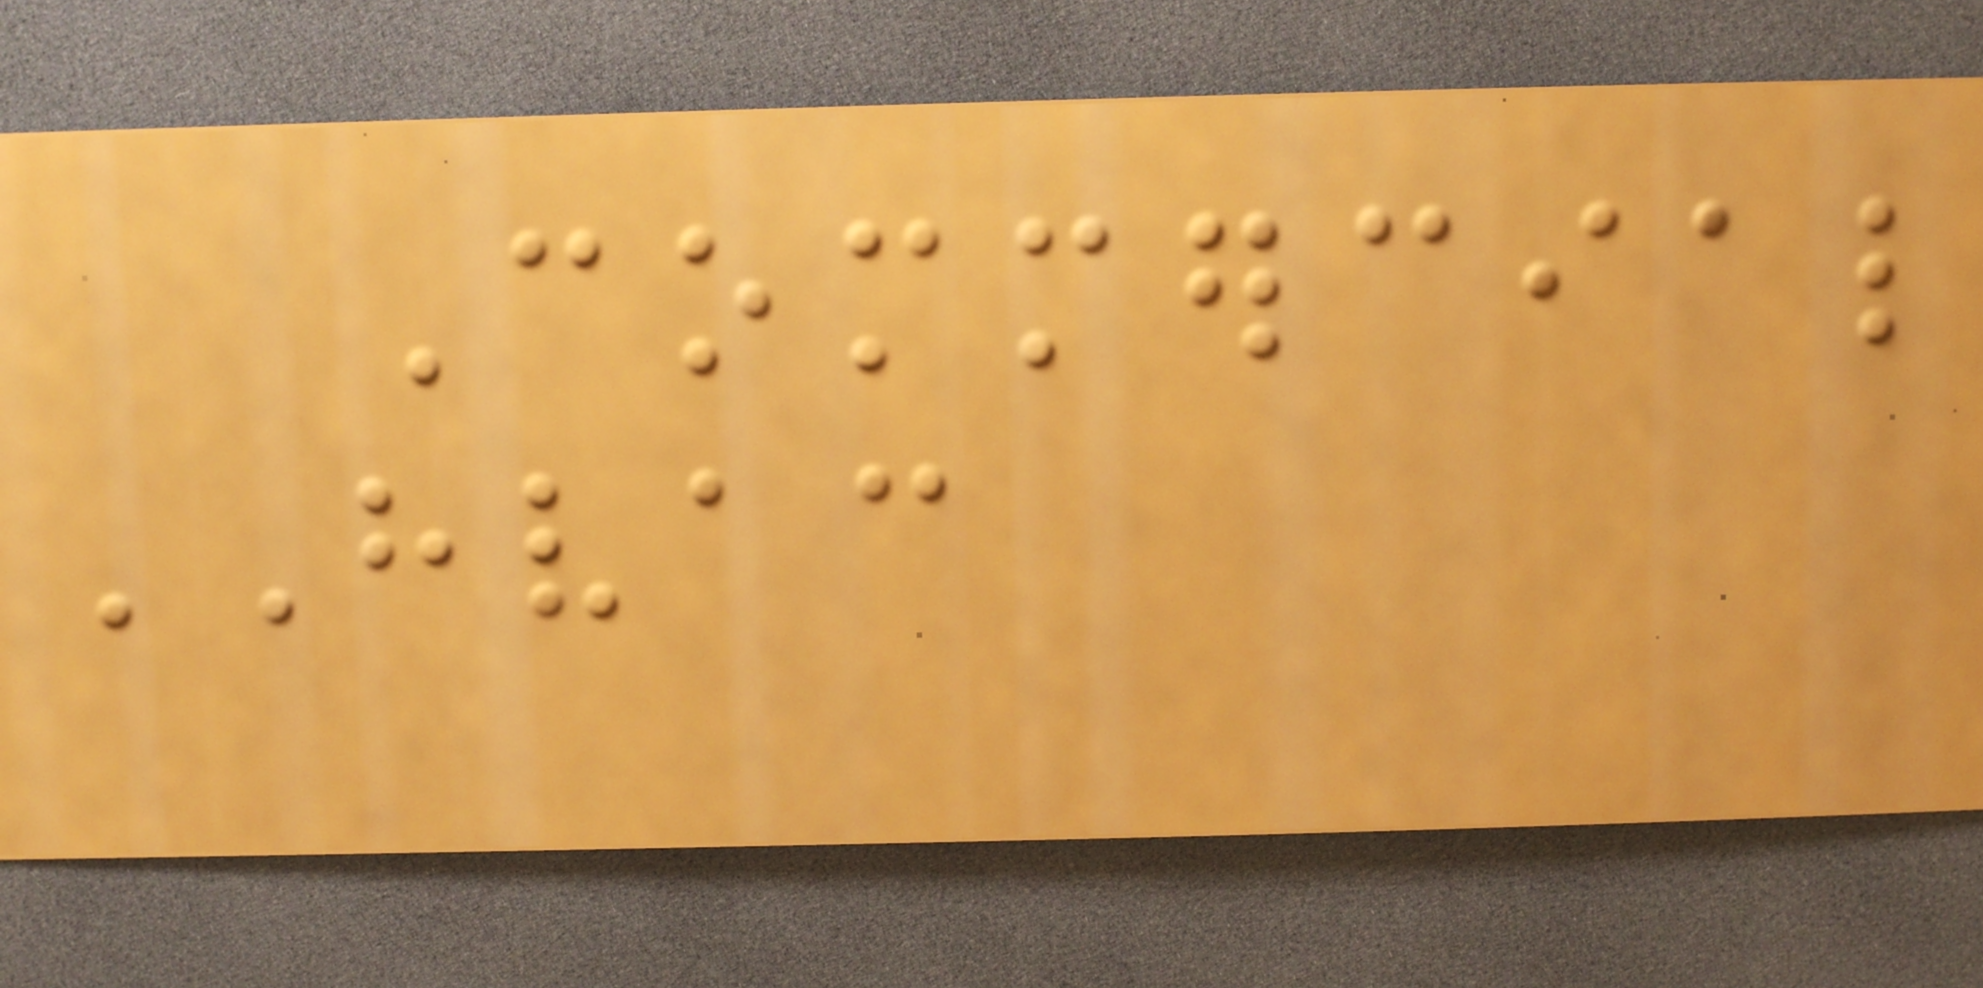Commercial
HVAC
